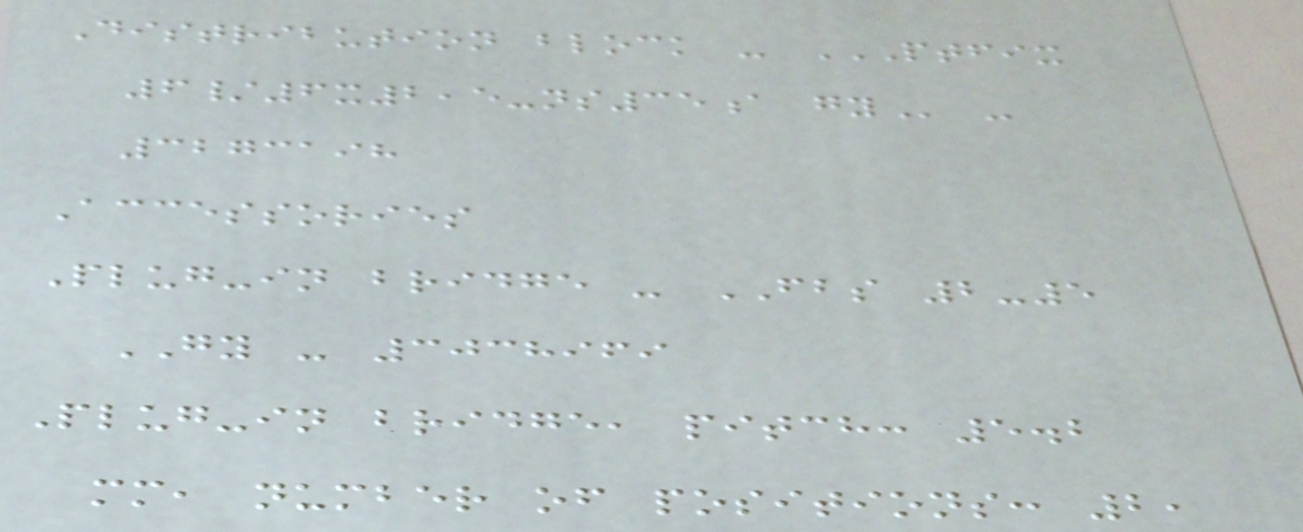Distribution block - PTFIX
6/6X2,5-NS35A GY -
3273198
Accessories
Plug-in bridge - FBS 2-5
GY - 3038969
Plug-in bridge, pitch: 5.2
mm, number of positions: 2,
